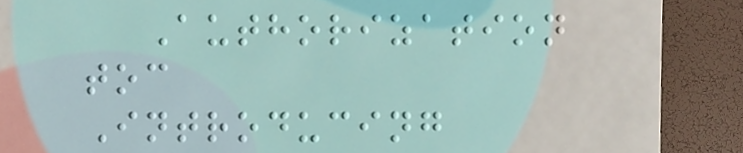Authorization
toc
Introducing
